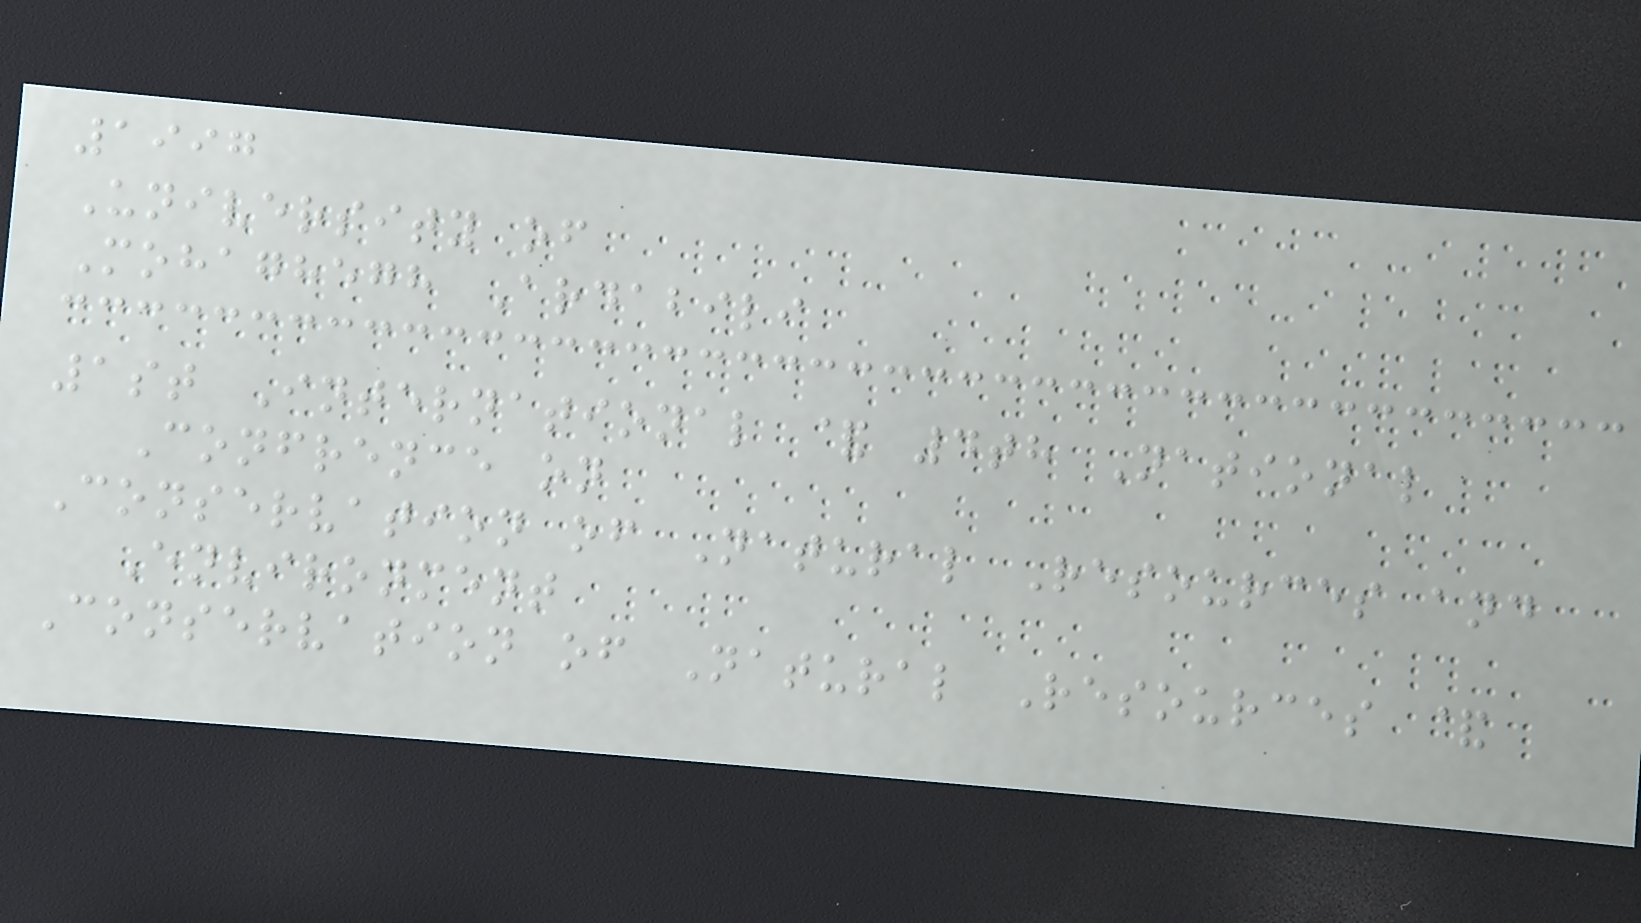1997
University of
Mohaghegh Ardabili
1st International & 4th National
Confrence on
Conservation of Natural Resources and
Environment
Conservation of Natural Resources &
